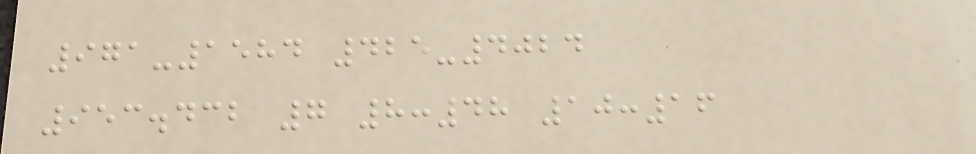971-1584 425-4024
953.432 7 8:48 10:16
